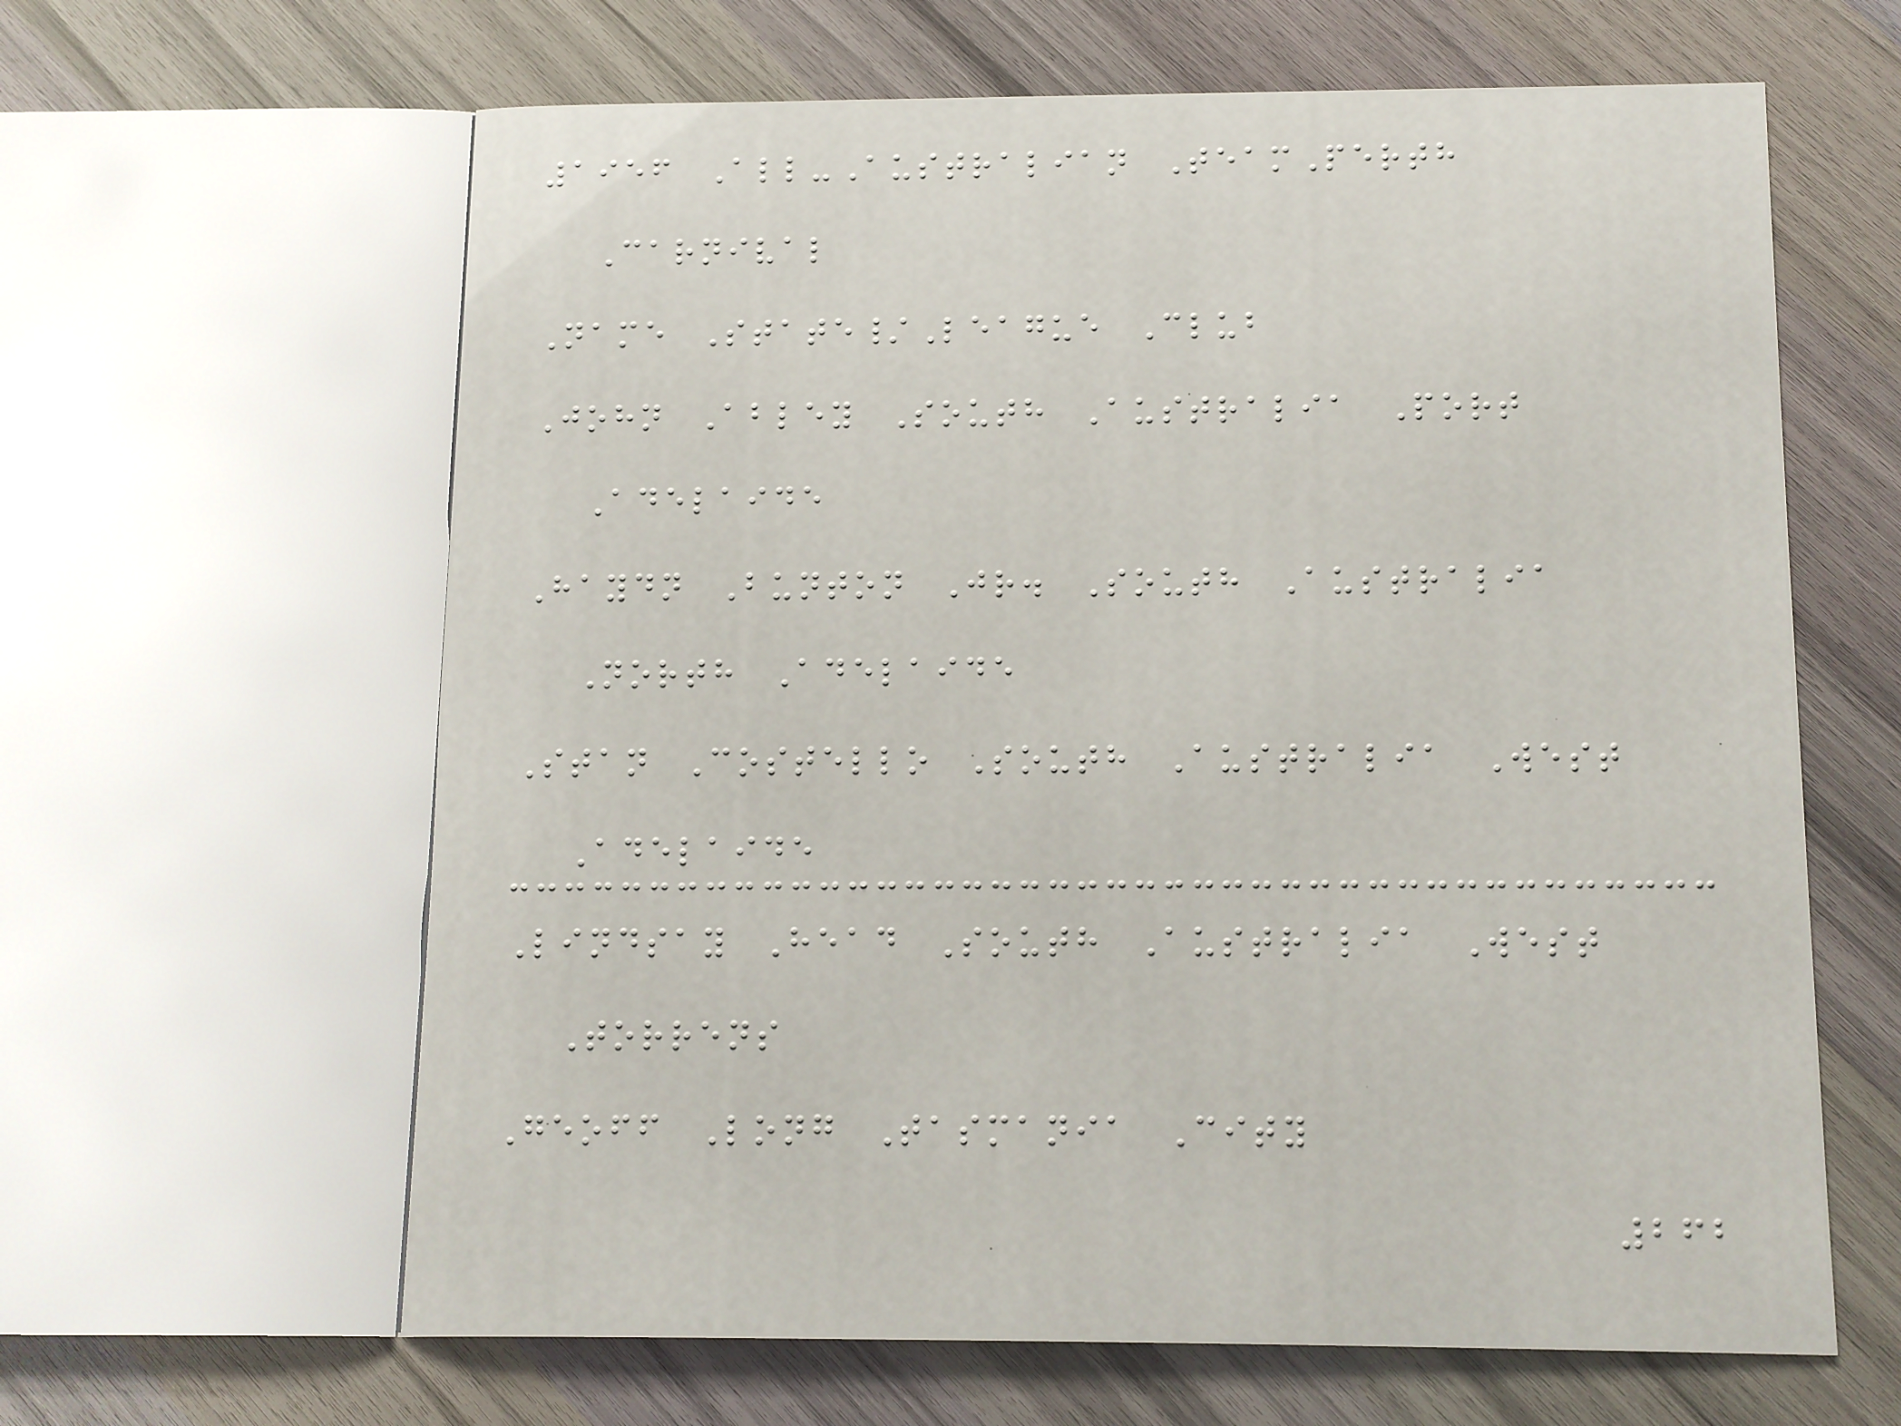1956 All-Australian TeamPerth
Carnival
Name State/League Club
John Abley South Australia Port
Adelaide
Haydn Bunton Jr. South Australia
North Adelaide
Stan Costello South Australia West
Adelaide
Lindsay Head South Australia West
Torrens
Geoff Long Tasmania City
262
